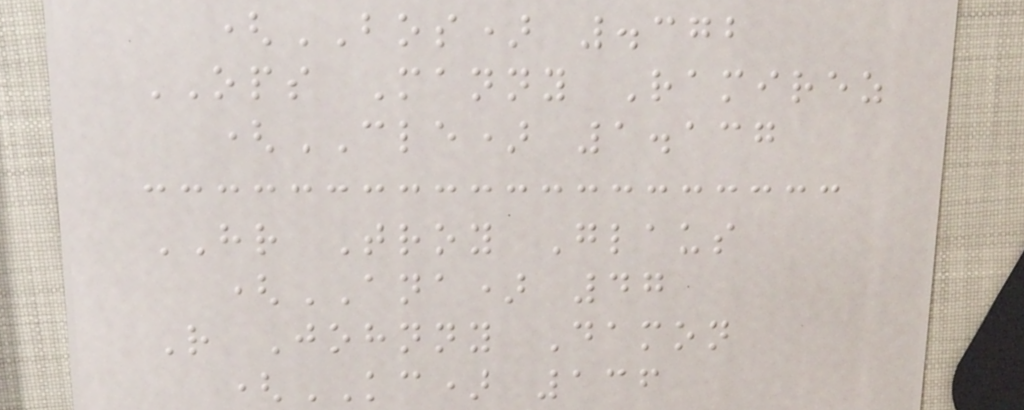(BOS) .372
OPS Manny Ramirez
(CLE) 1.137
HR Troy Glaus
(ANA) 47
R Johnny Damon
(KC) 136
